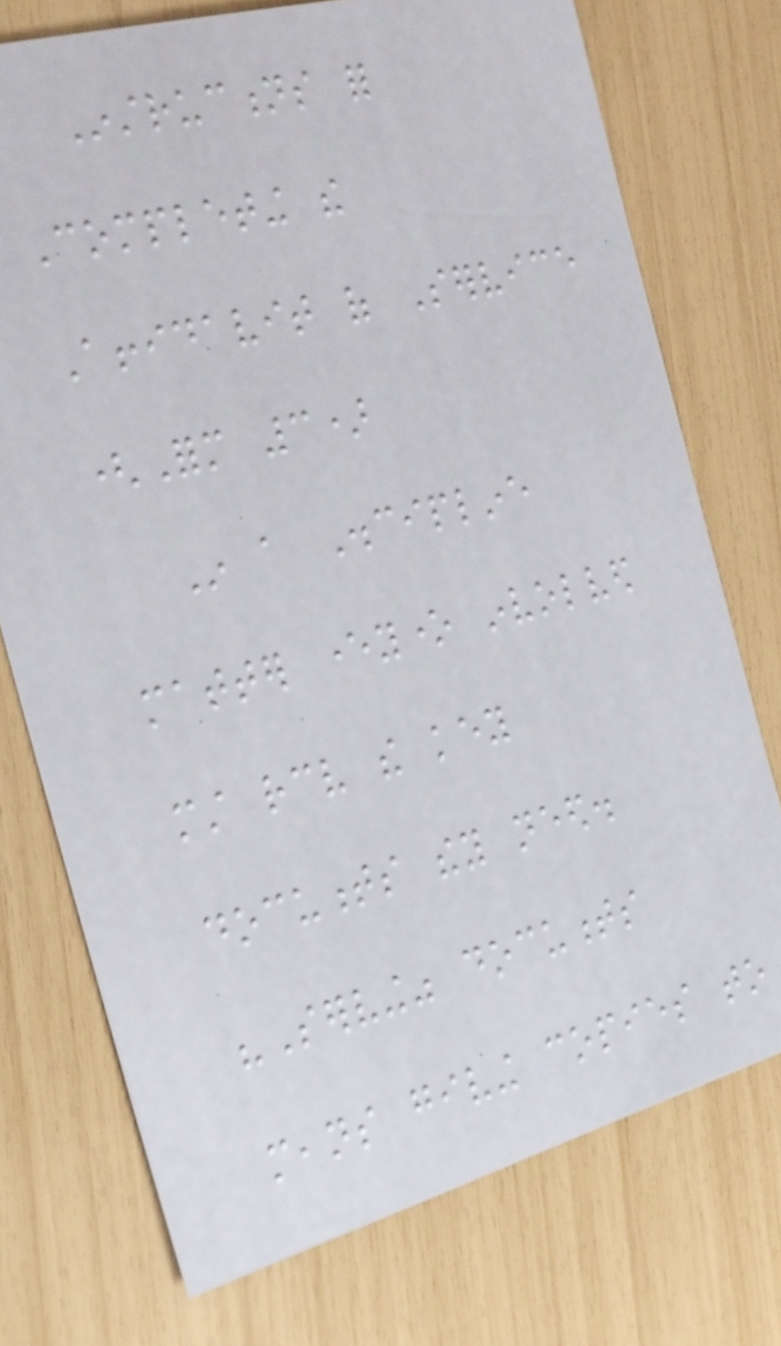Instructions for
Completing the
Affidavit of Service
(Form 3)
In a Discipline
matter everyone involved
must receive the key
documents they need.
"Serving" documents
means giving copies to
